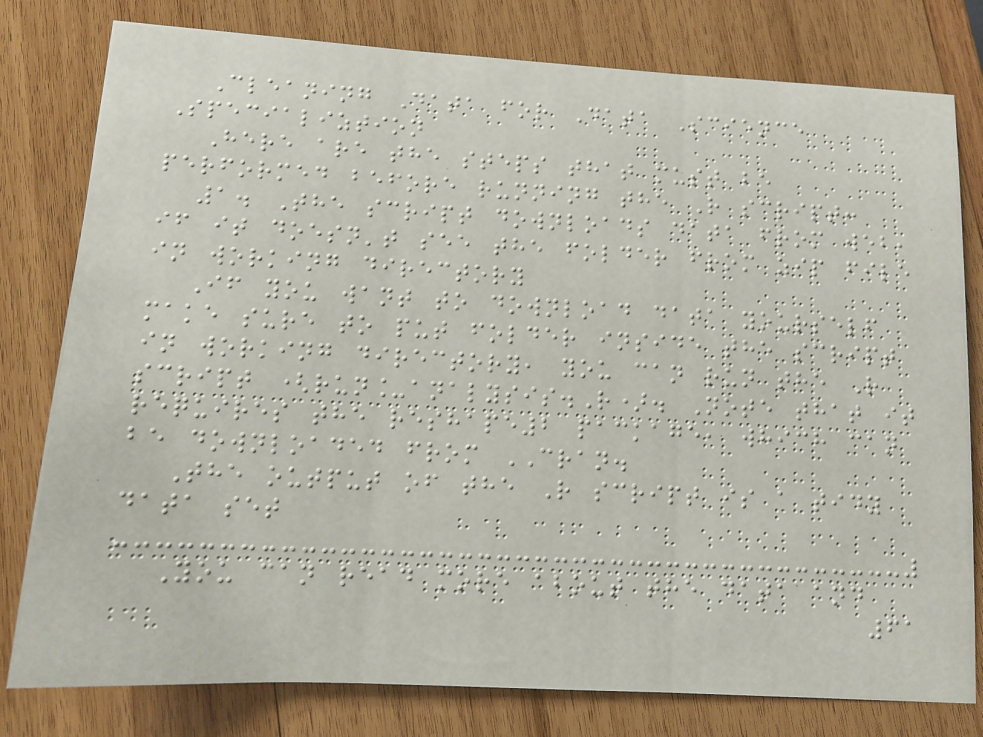Cleaning Data for Data Science
Specializtion
Here are the steps that must be
performed before running the R script:
1. The script downloads data from web,
if it doesn't see the folder from zip file
in working directory
If you want to download data yourself
make sure to put folder inside the script
in working directory, you can run the R
script (run_analysis.R). Note that it
requires the reshape2 package, which can
be downloaded from CRAN.
The output of the R script is a tidy
data set
You can read more about the data and
61
